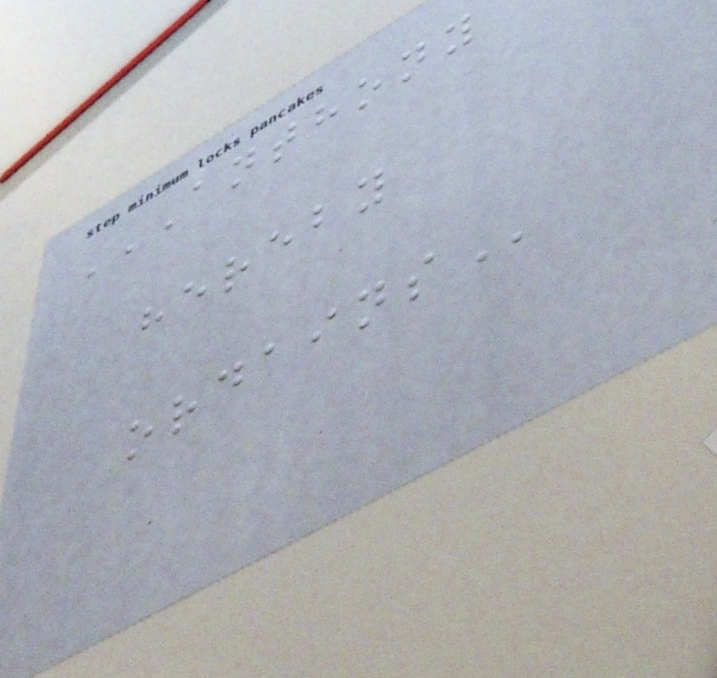ANTHONY
HEREBY
ORDAINS
